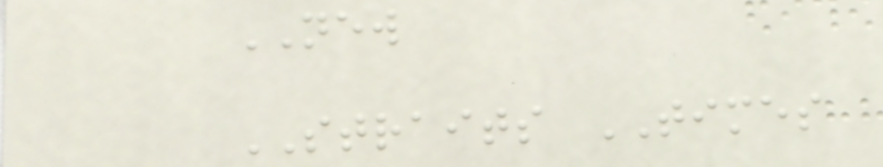NEW
STRAITS TIMES
